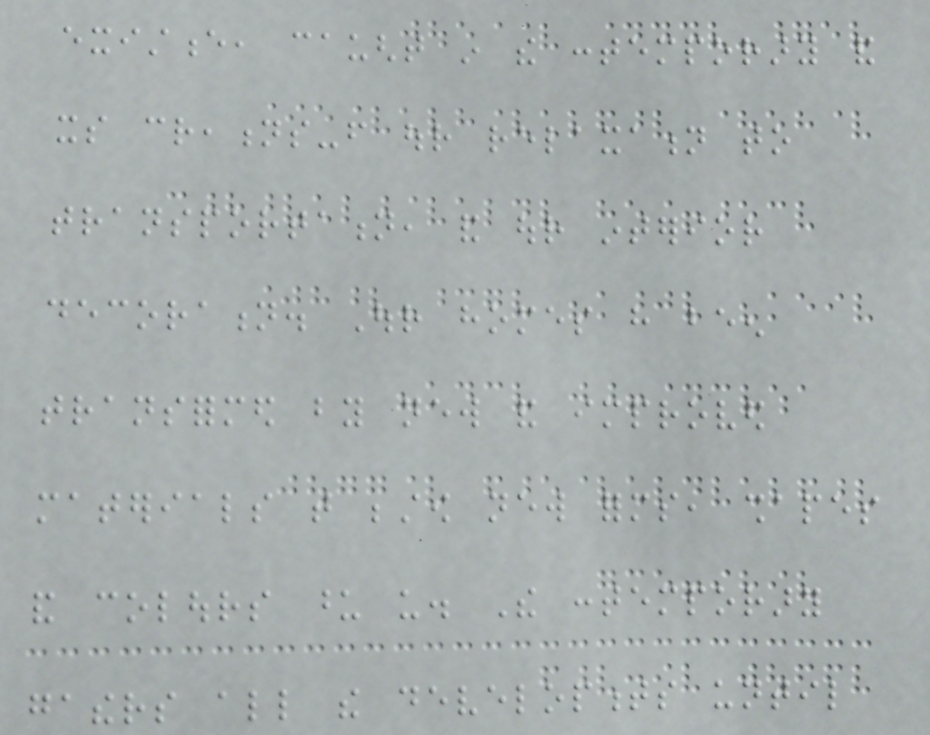existence, caught in the contemporary and
its creations-from our relaxation to
transportation, and our interior
decoration. Our homes have been
transformed by new and improved
materials that bestow new forms, shapes
and colours upon us. The contemporary
gathers all the developments until
